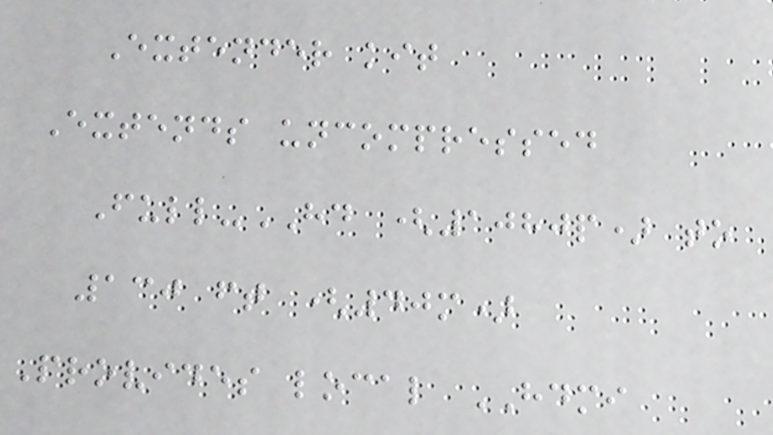Extender kit
Extends uncompressed
Full-HD (1080p) to
130 ft (40m)
Provides local HDMI
